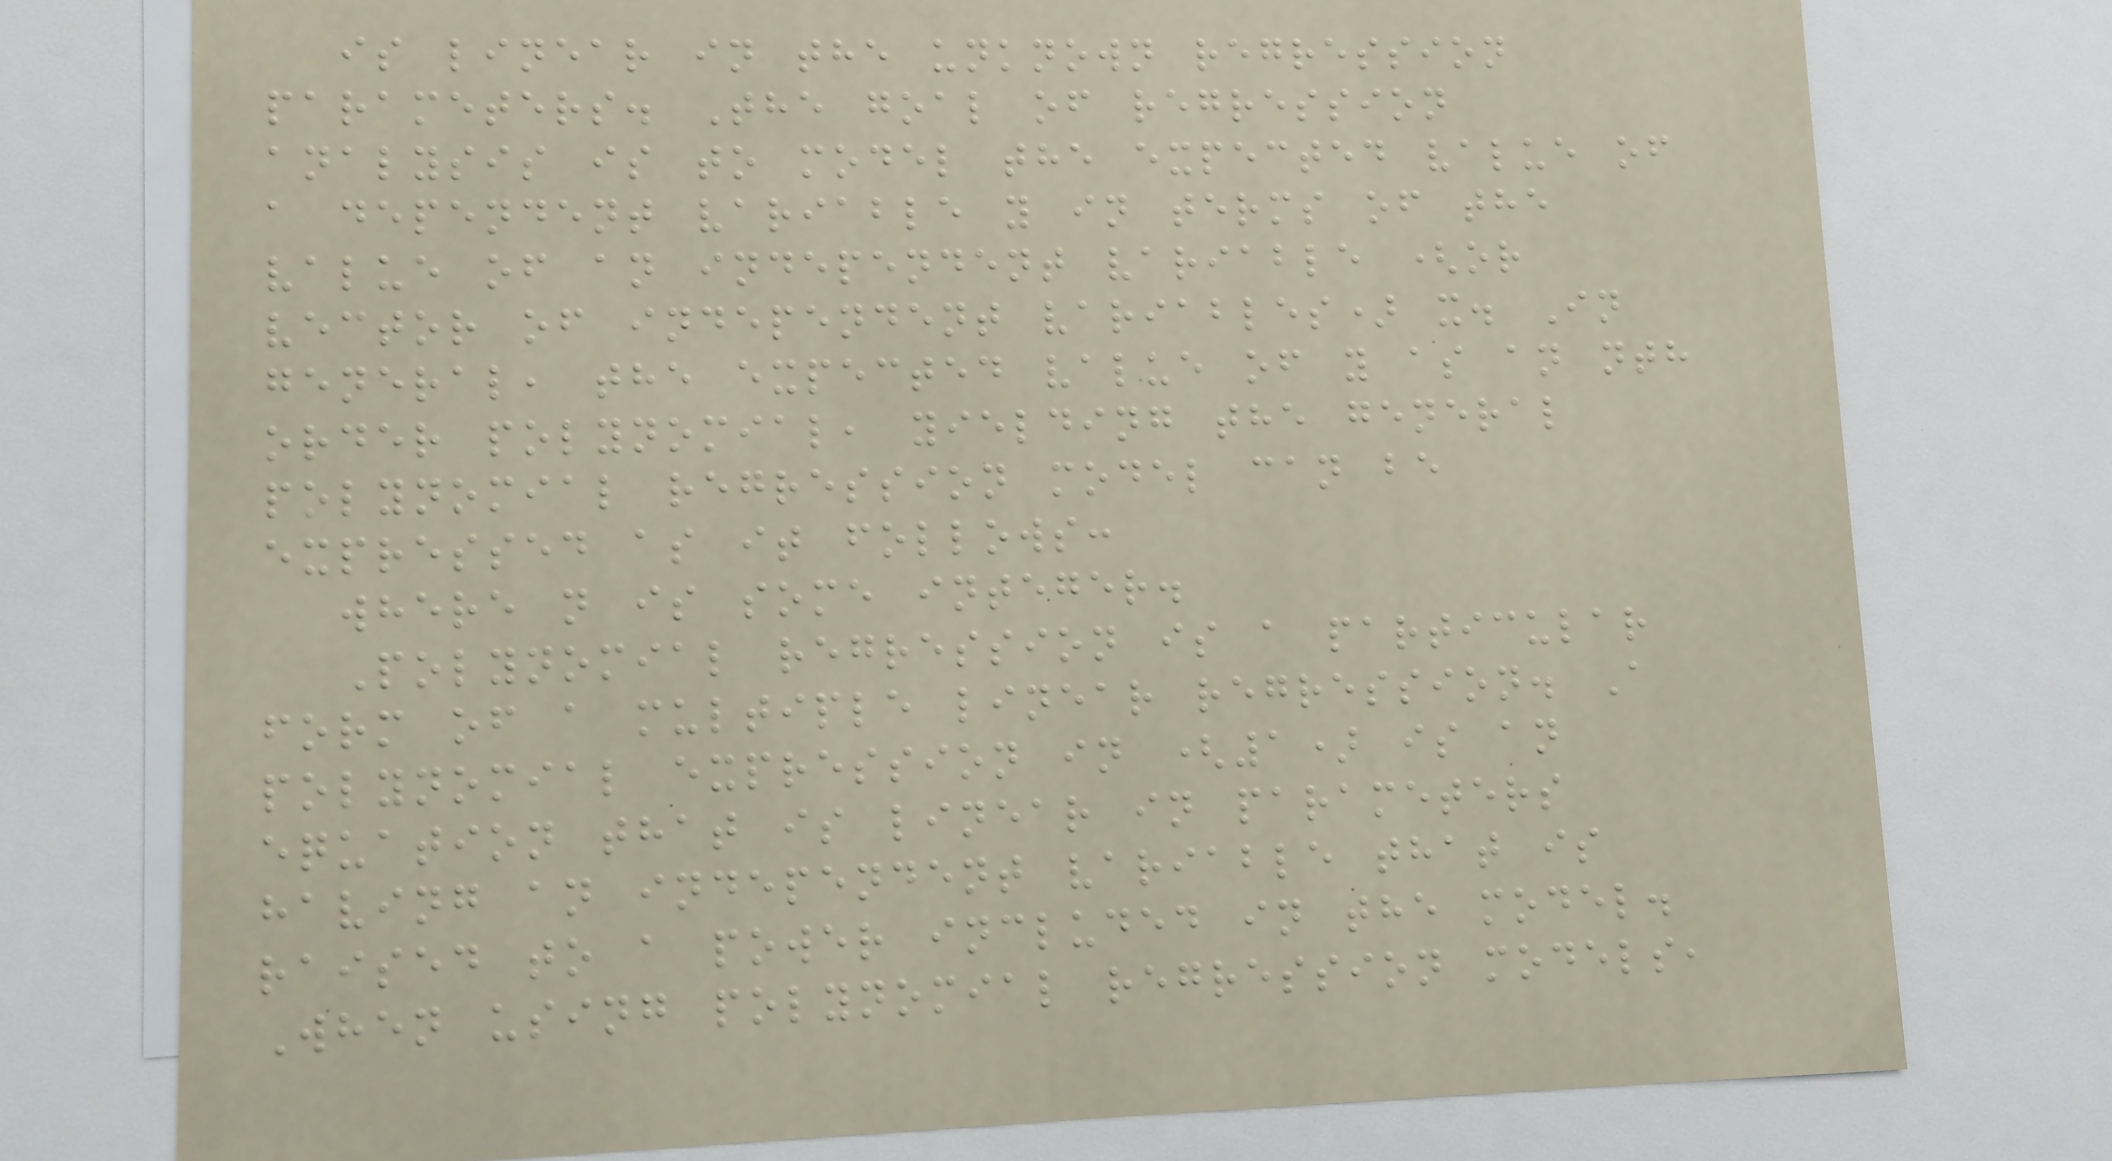is linear in the unknown regression
parameters. The goal of regression
analysis is to model the expected value of
a dependent variable y in terms of the
value of an independent variable (or
vector of independent variables) x. In
general, the expected value of y as an nth
order polynomial, yielding the general
polynomial regression model can be
expressed as it follows:
where n is some integer.
Polynomial regression is a particular
form of a multiple linear regression. A
polynomial expression in (1) is an
equation that is linear in parameters
having an independent variable that is
raised to a power included in the model.
When using polynomial regression models,
